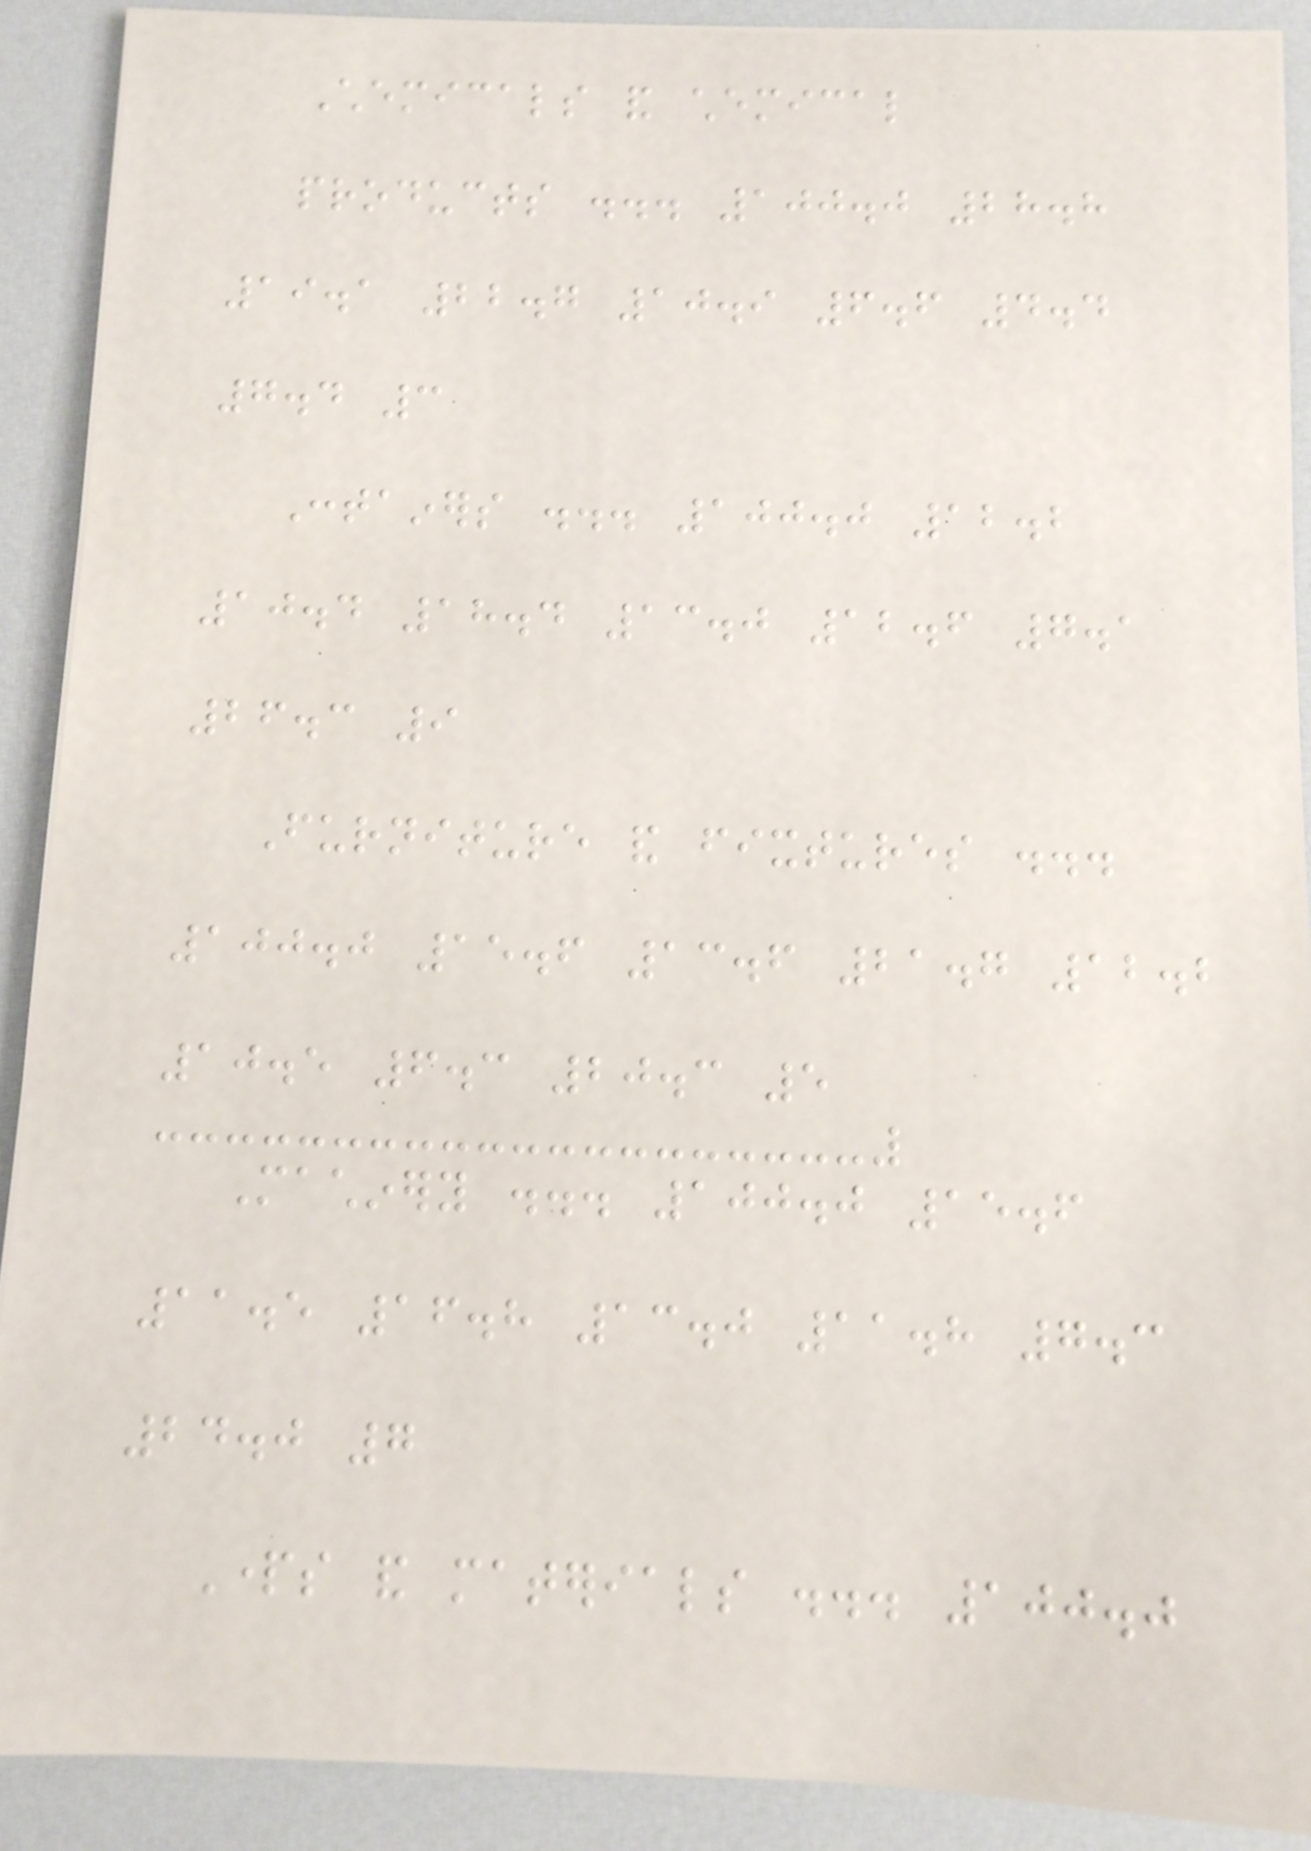Chemicals and chemical
products ... 100.0 28.8
19.1 22.7 10.9 6.6 4.4
7.4 3
Containers ... 100.0 12.2
10.4 18.4 13.0 12.6 7.1
26.3 9
Furniture and fixtures ...
100.0 15.6 13.6 21.7 12.2
10.5 6.3 20.3 5
Machinery ... 100.0 15.6
11.5 16.8 13.0 11.8 7.3
24.0 7
Parts and materials ... 100.0
